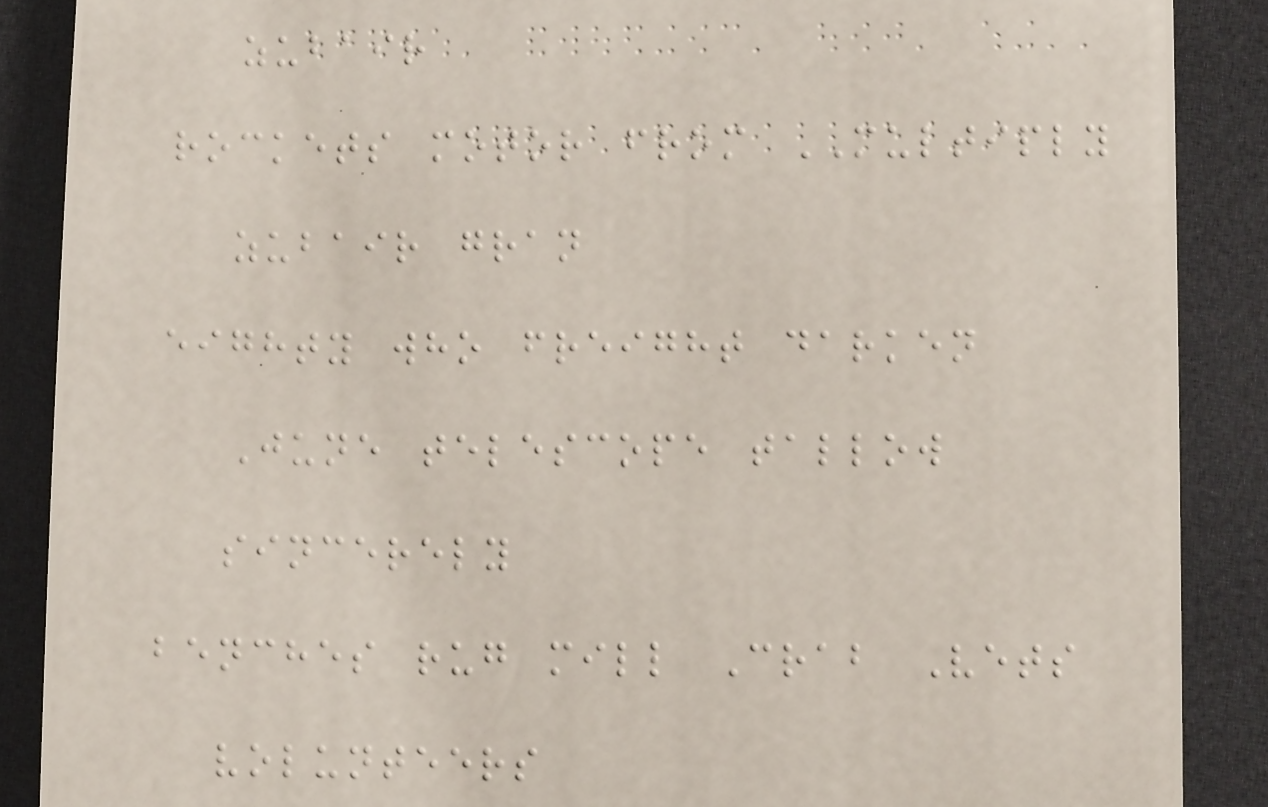zubair
rockets motor from MULTIPLY
zubair gran
eighty who freight darken
June telescope tallow
sincerely
benches rug mill Crab Vets
volunteers
